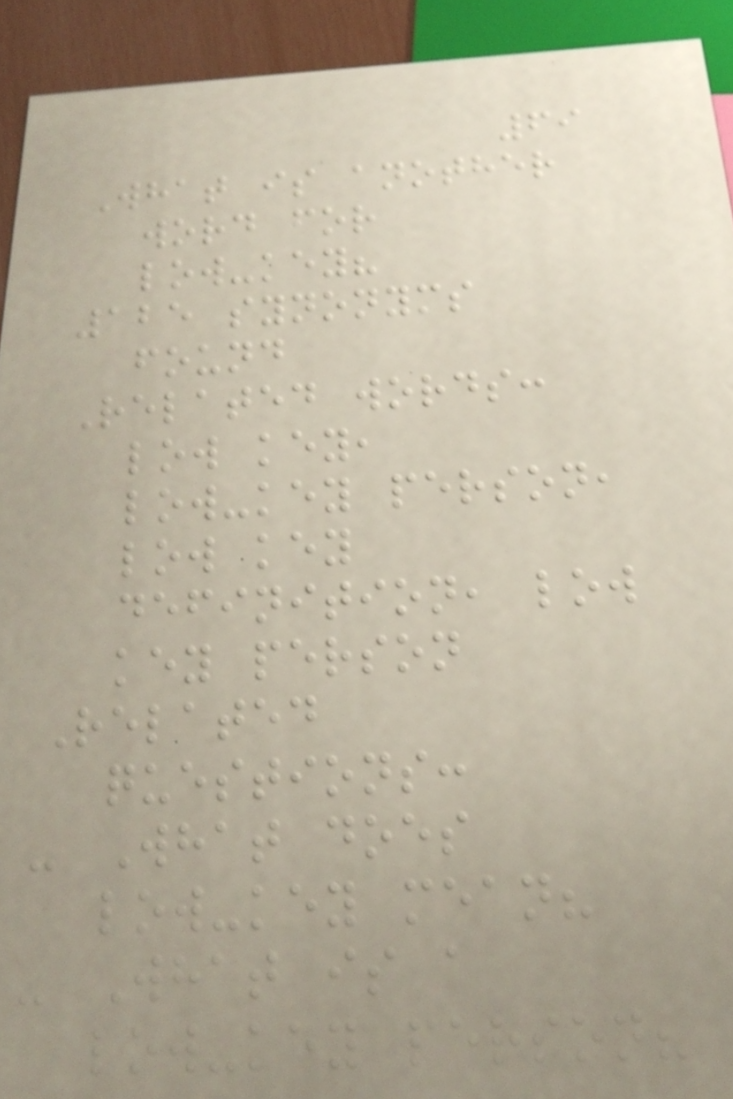69
What is another
word for
low-key?
125 synonyms
found
Related words:
low key,
low-key person,
low key
definition, low
key person
Related
questions:
- What does
low-key mean?
- What is a
low-key person?
